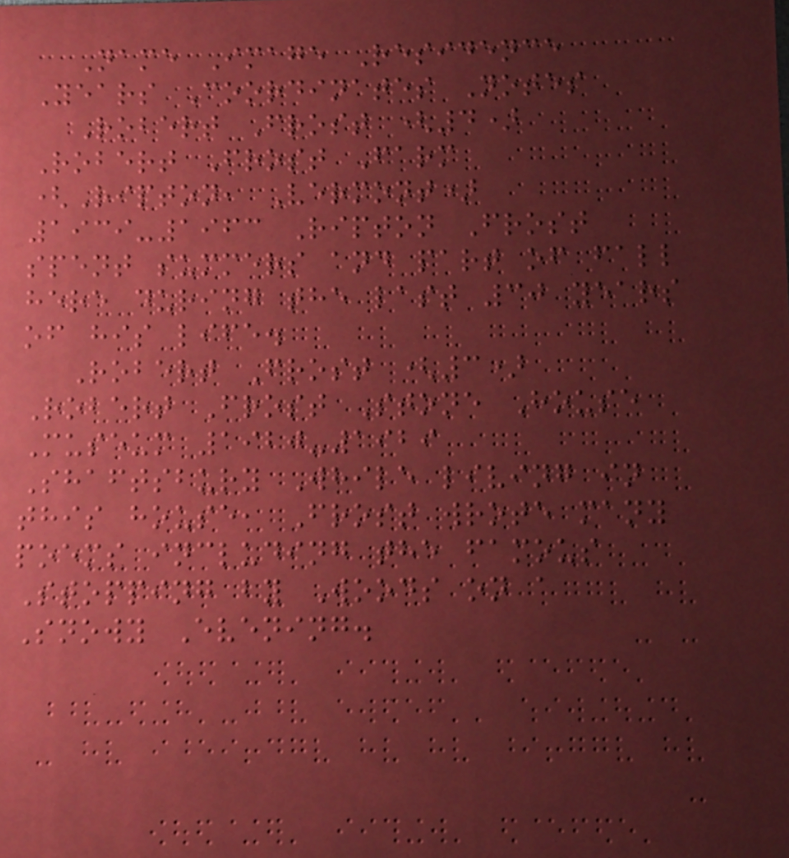Name Image Residence
Years Coordinates Notes
Robert Frost (4)
Robert Frost Farm
(Ripton, Vermont)
1939-1963 Ripton Frost
spent summers and part of fall
here during the last 30 years
of his life.
Robert Frost (3)
Robert Frost Stone House
Museum 1920-1929
Shaftsbury While living in
this house, Frost wrote many
poems including the famous
Stopping by Woods on a
Snowy Evening.
